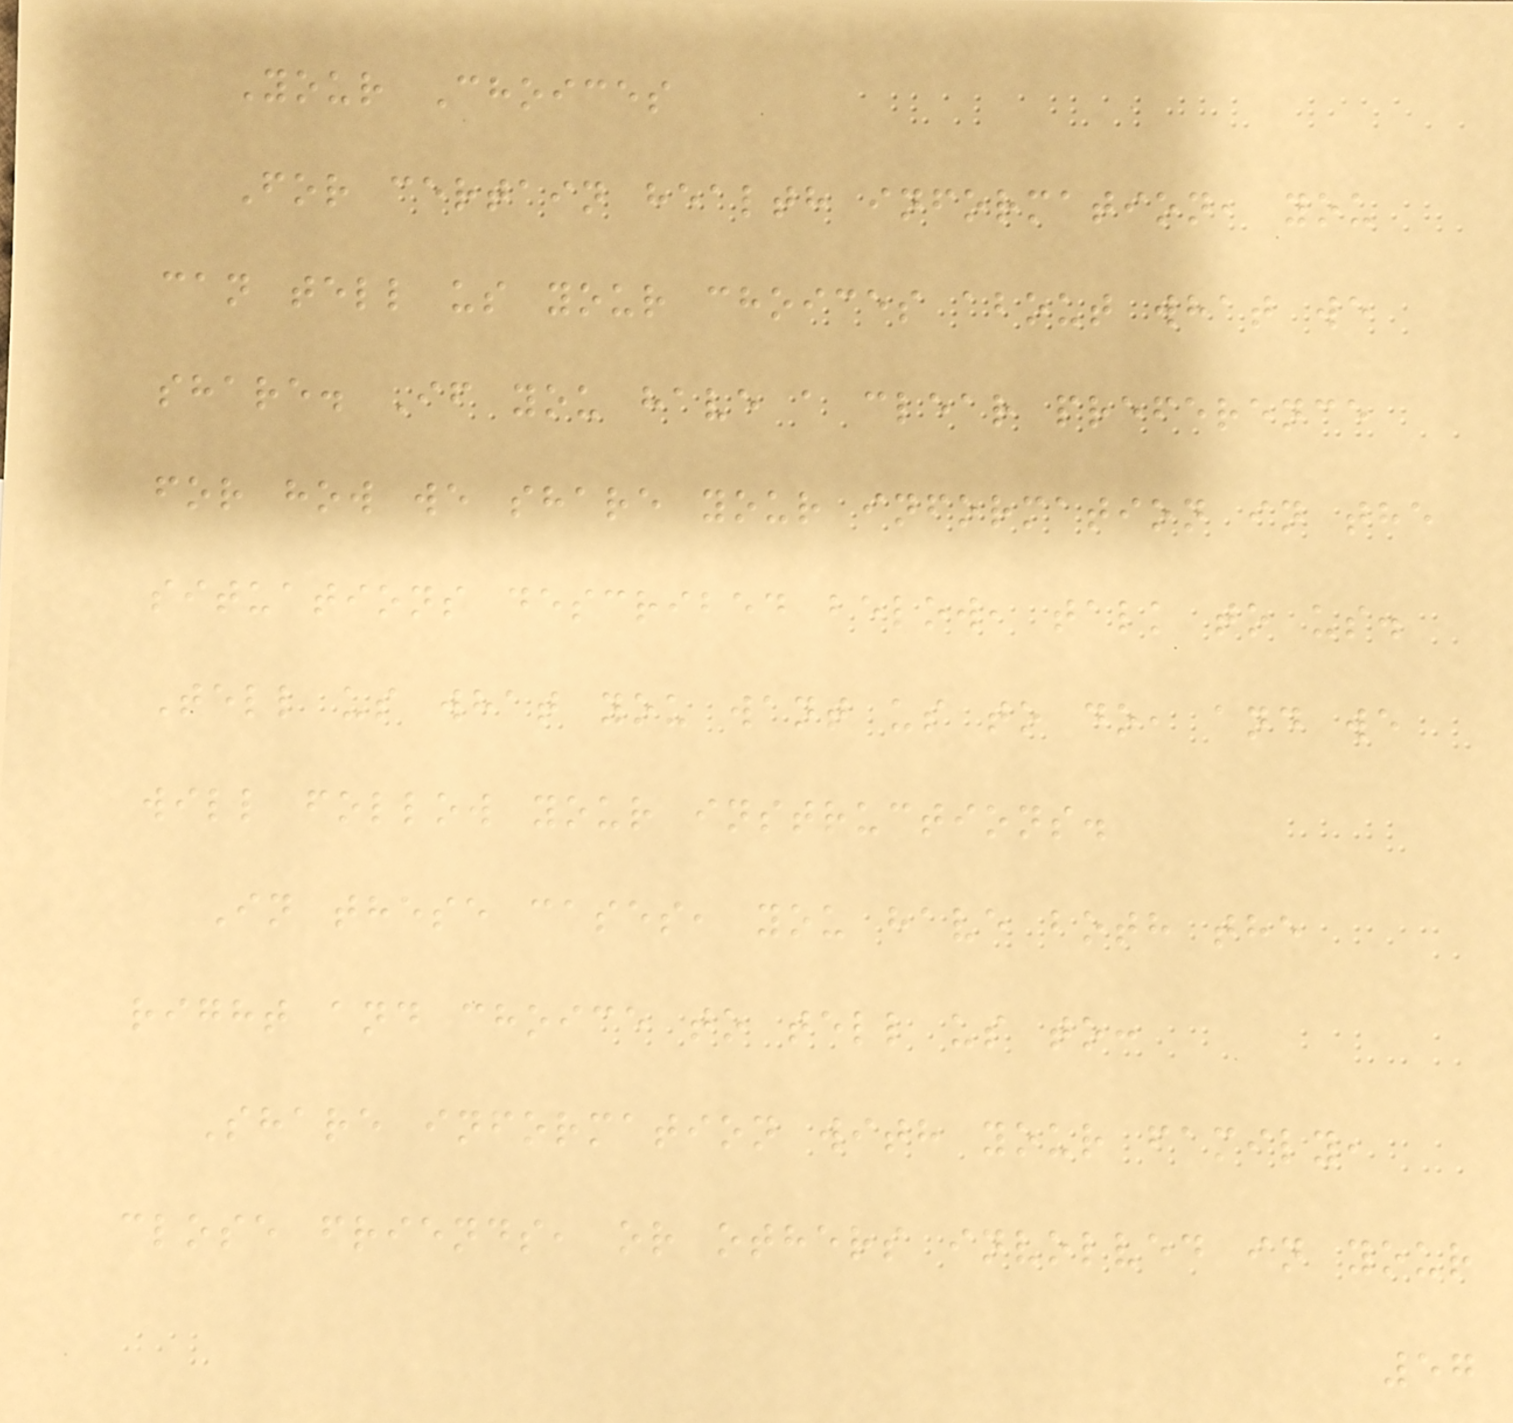Your Choices
For certain health information, you
can tell us your choices about what we
share. If you have a clear preference
for how we share your information in the
situations described below, talk to us.
Tell us what you want us to do, and we
will follow your instructions.
In these cases, you have both the
right and choice to tell us to:
Share information with your family,
close friends, or others involved in your
57
